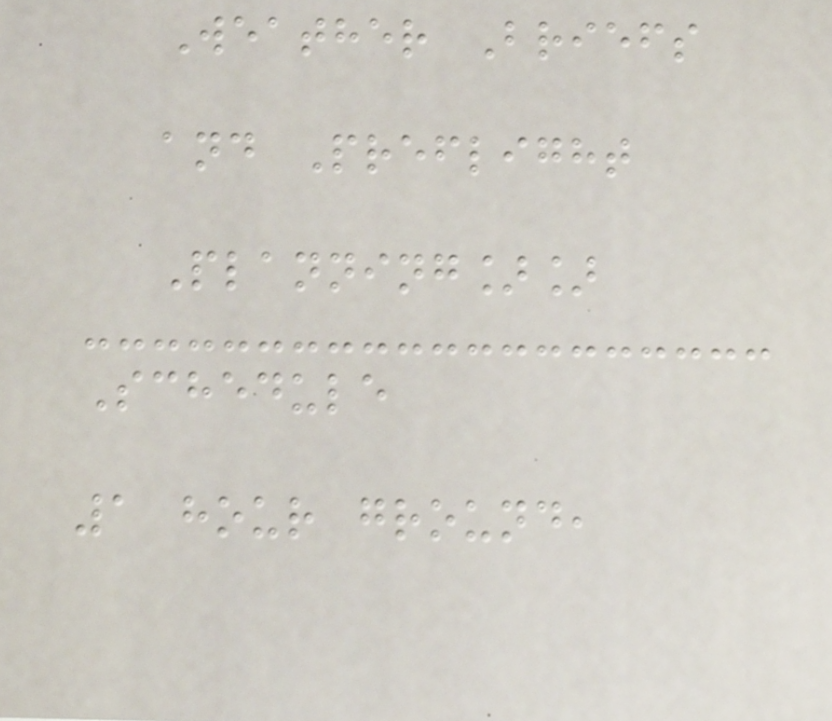Weather Briefs
and Preflight
Planning]]
Schedule
1 hour ground,
